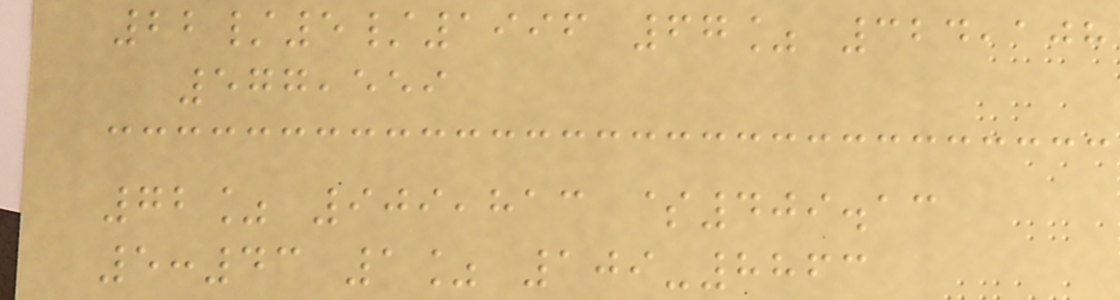22/5/1996 67% 324,108
577,559
72% 909,813 $409.13
5:43 1% 109-8863
